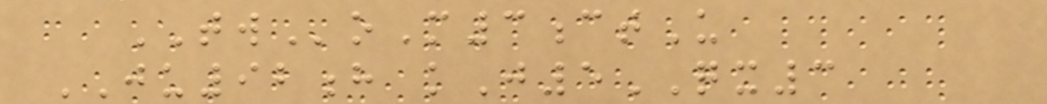TWoM3ctU
JU92h kJ5QX3
